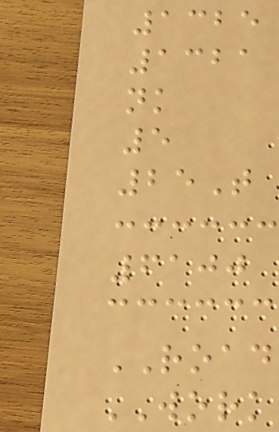1325
1321
nk
5
25T
6100
ROAD
WORK
